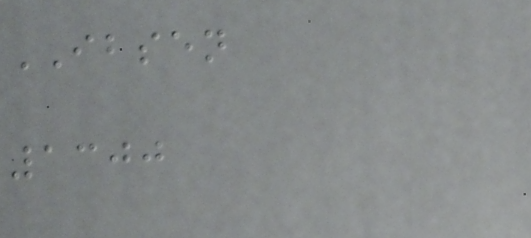IBSEN
1300
